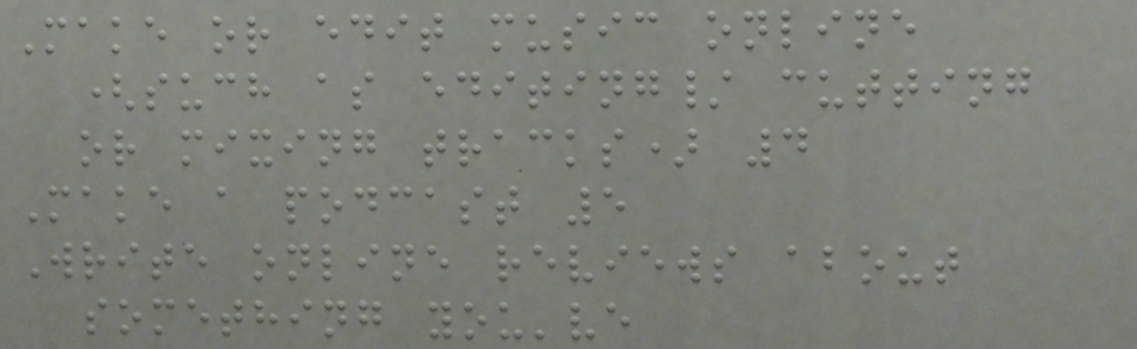Make or edit music online
(such as editing/ cutting
or mixing tracks) 4
Make a podcast 5
Write online reviews about
something you've
